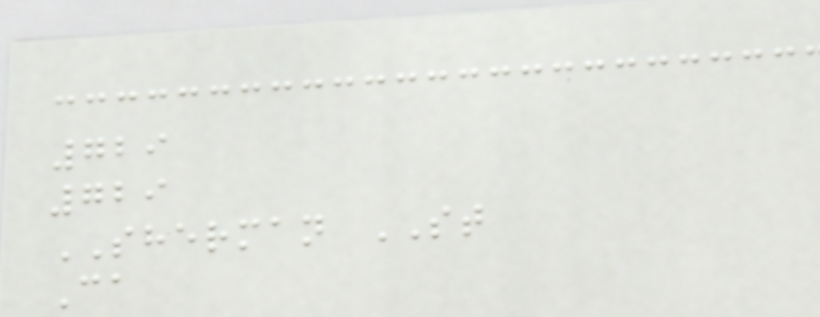729
729
SHERMAN ST
Ca
